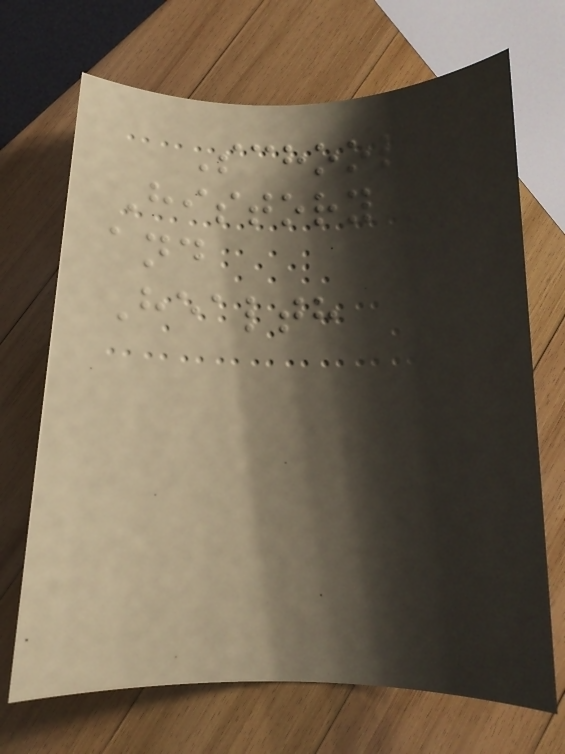School
History
and
Health
